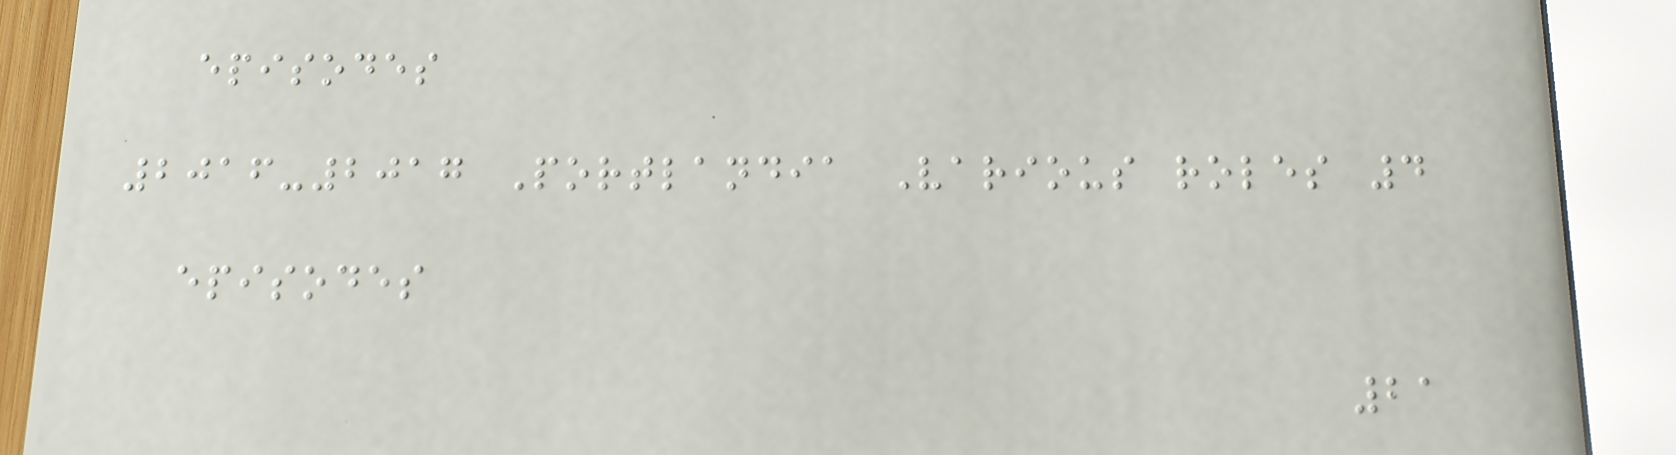episodes
2016-2017 Portlandia Various roles 4
episodes
21
